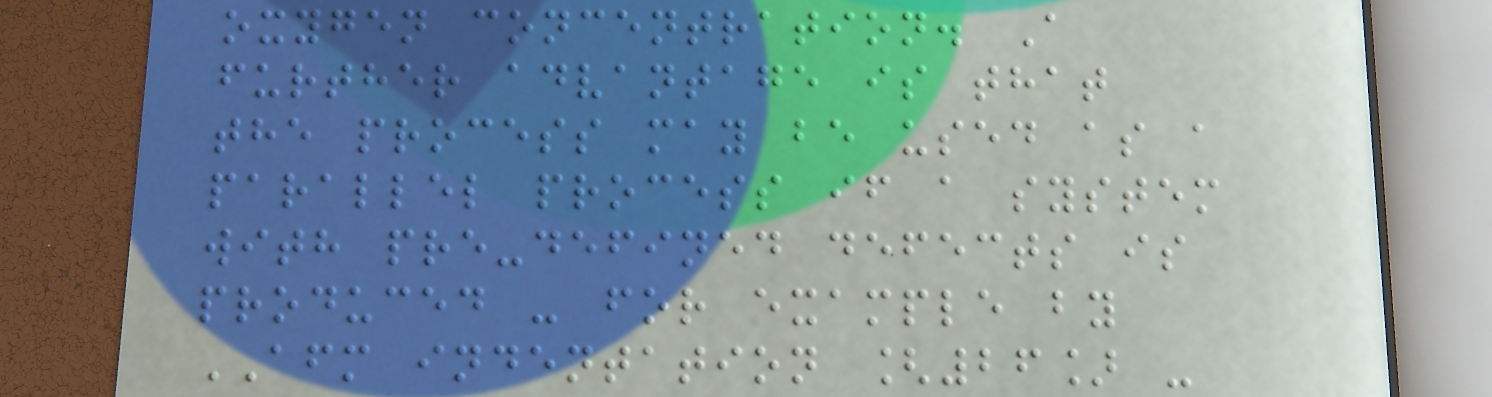oxygen concentration. A
further advantage is that
the process may be used as a
parallel process if a system
with pre-defined defects is
produced - for example by
AFM indentation [26] -
